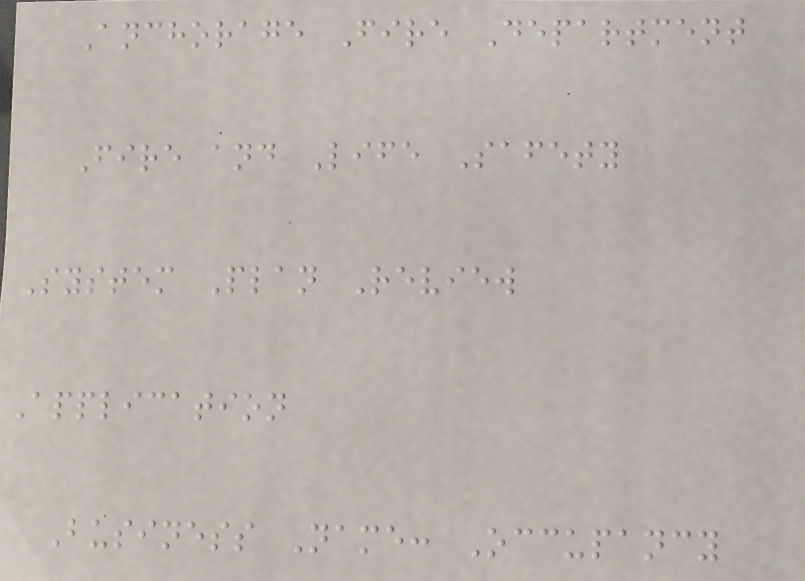Anchorage Fire Department
Fire and Life Safety
System Plan Review
Application
Business Name: Occupancy
